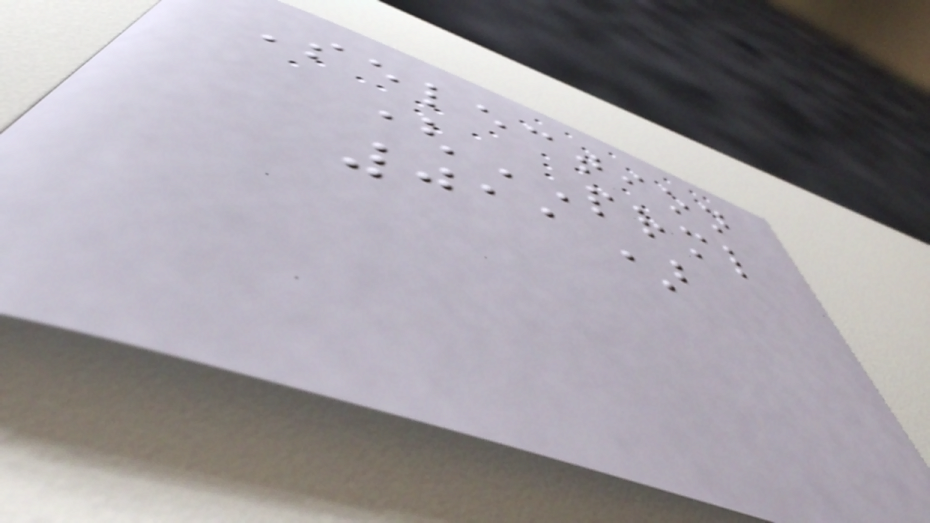Selection
(PRML
011)
